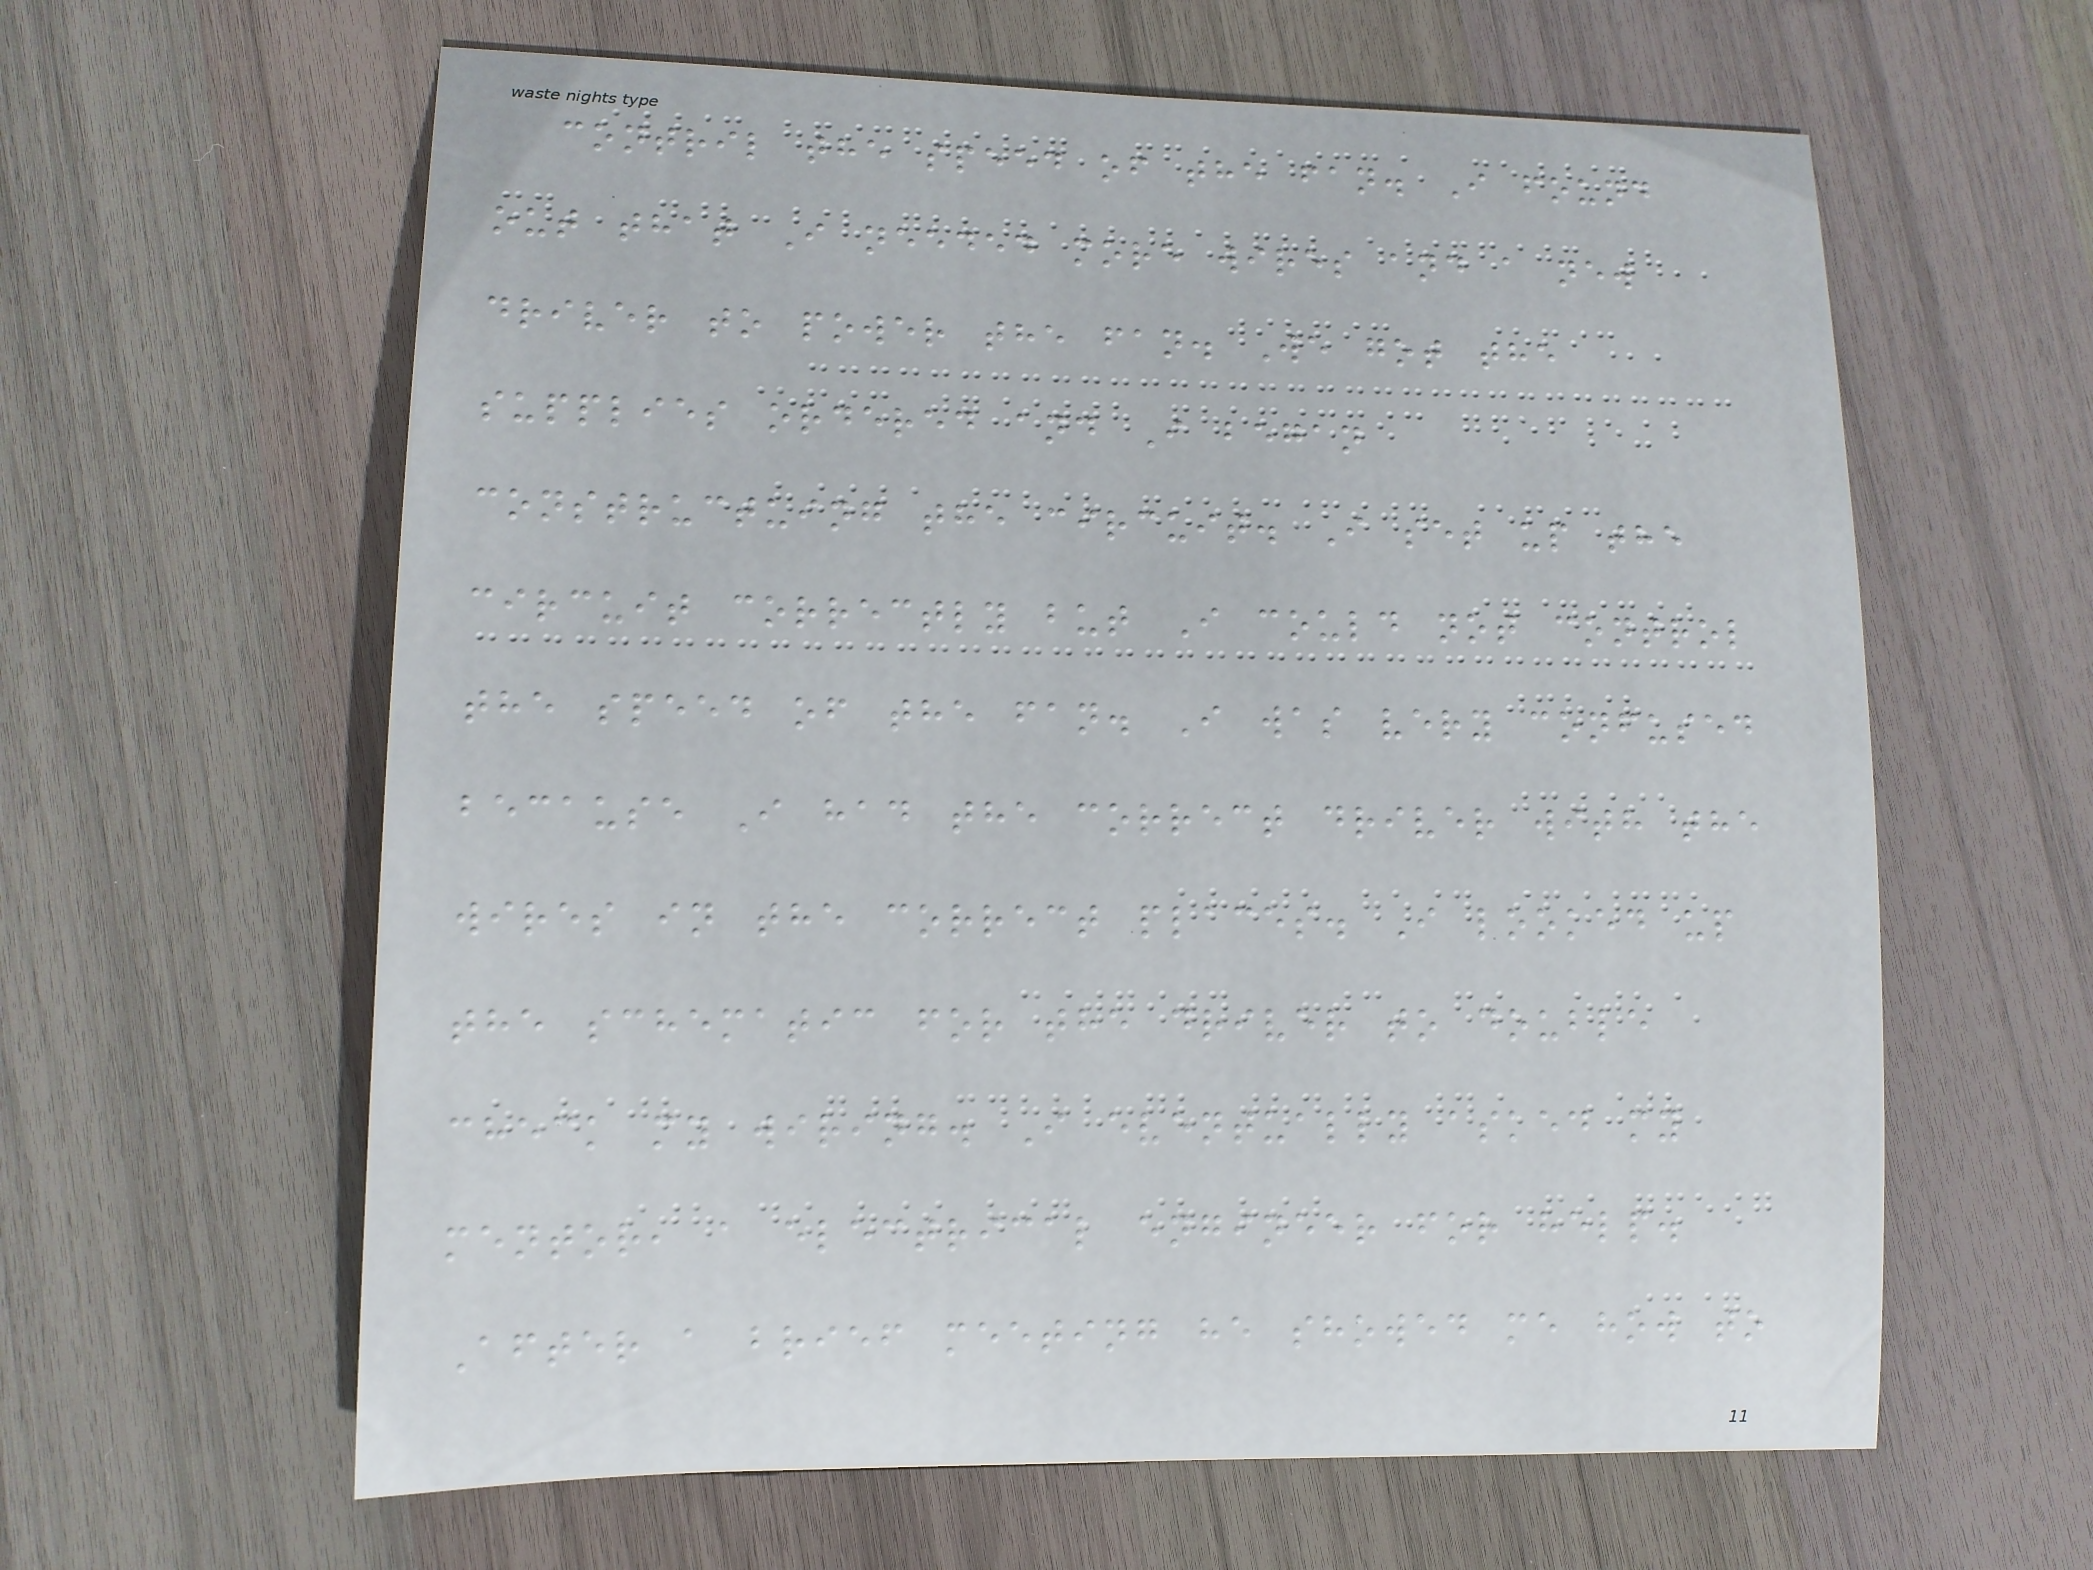contril the speed of the fan. I found
out that I needed more wires and a new
driver to power the fan. We got the
supplies ordered and I began
constructuing the circuit. I set up the
circuit correctly but I could not control
the speed of the fan. I was very confused
because I had the correct driver with the
wires in the correct places. I looked up
the schematic for the driver to double
check my wiring. I eventually asked my
mentor, a electrical engineer for help.
After a brief meeting he showed me how to
